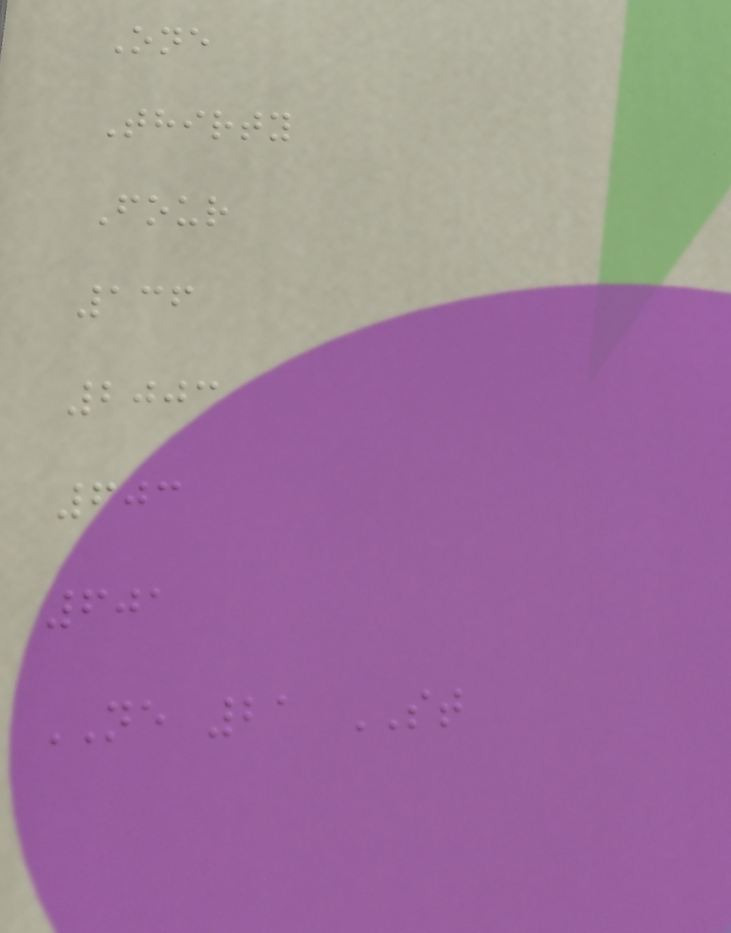One
Thirty
Four
136
2003
603
601
NE 21 ST
